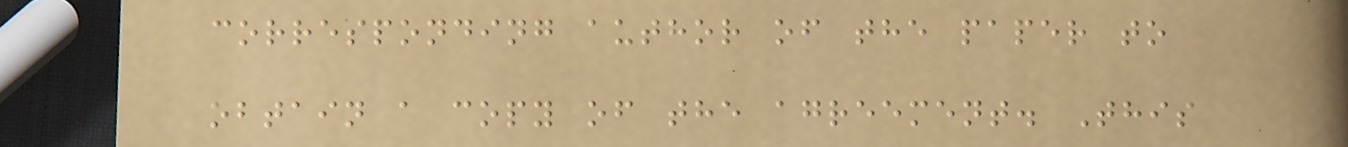corresponding author of the paper to
obtain a copy of the agreement. This
